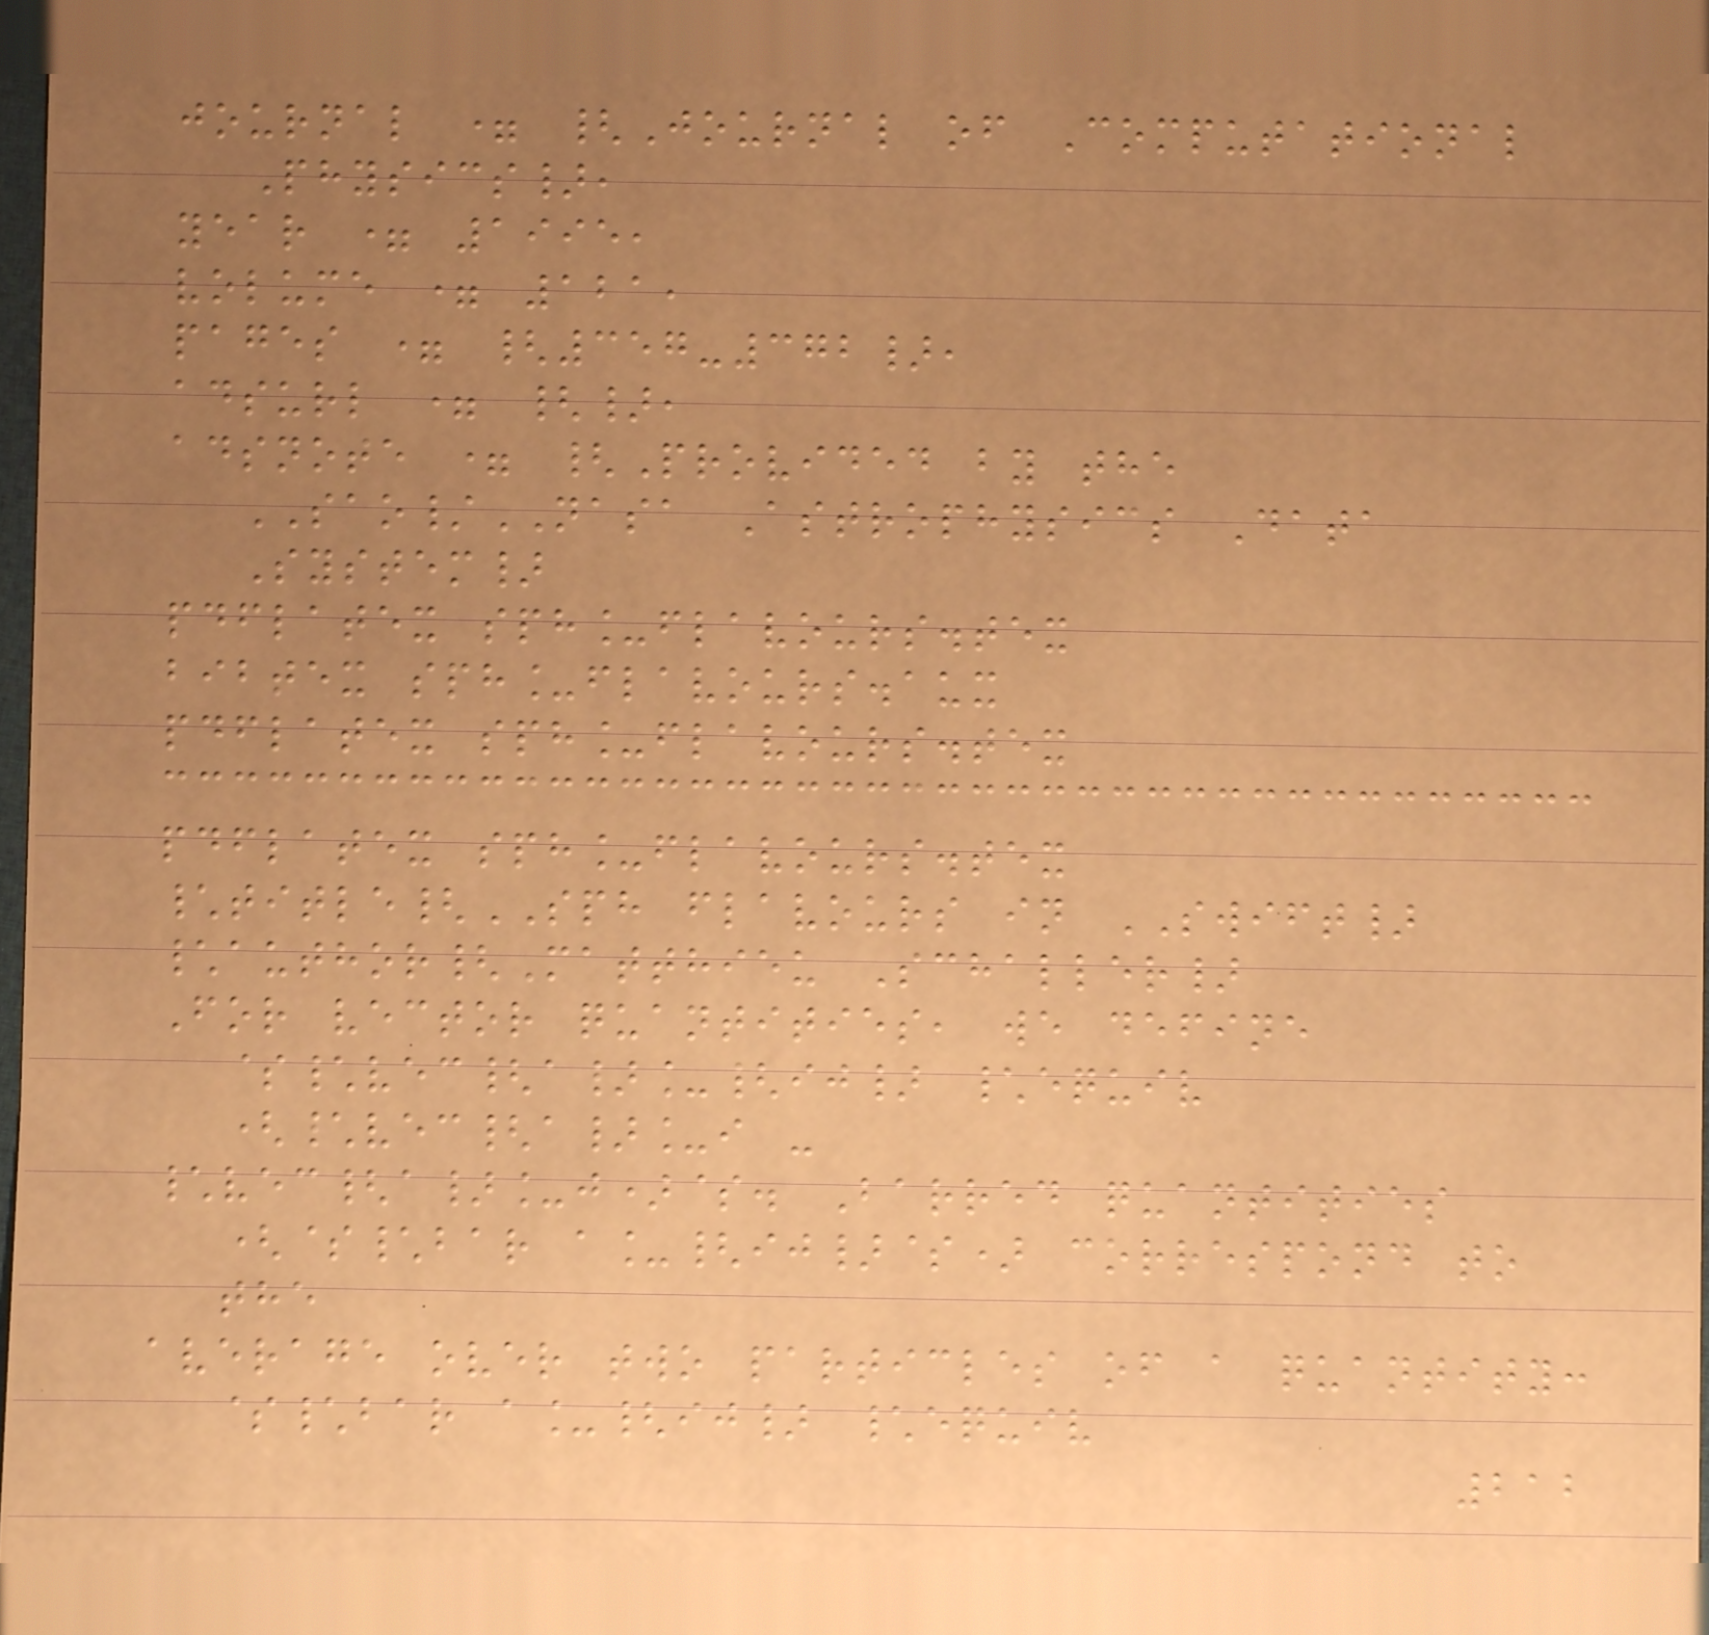journal = {Journal of Computational
Physics},
year = 1995,
volume = 121,
pages = {357-372},
adsurl = {},
adsnote = {Provided by the
SAO/NASA Astrophysics Data
System}
pdflatex sph_flavours.tex
bibtex sph_flavours.aux
pdflatex sph_flavours.tex
pdflatex sph_flavours.tex
\title{SPH flavours in SWIFT}
\author{Matthieu Schaller}
For vector quantities, we define
$\vec{a}_{ij} \equiv
(\vec{a}_i -
\vec{a}_j)$. Barred quantities
($\bar a_{ij}$) correspond to
the
average over two particles of a quantity:
$\bar a_{ij} \equiv
212
